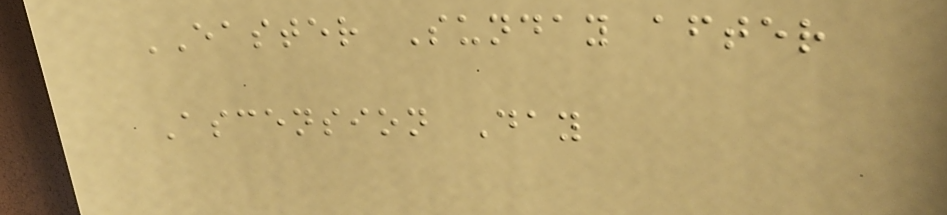EASTER Sunday after
Ascension Day
